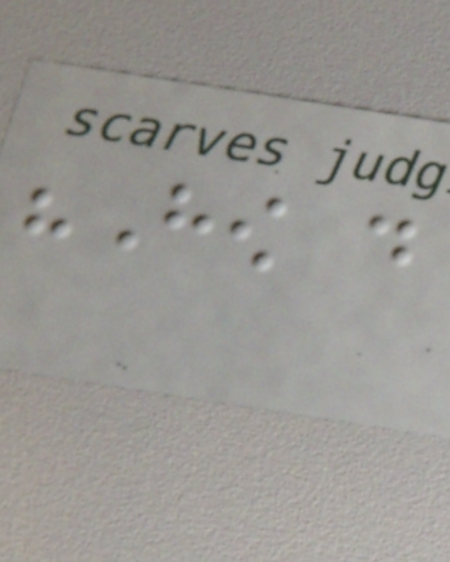"How do
